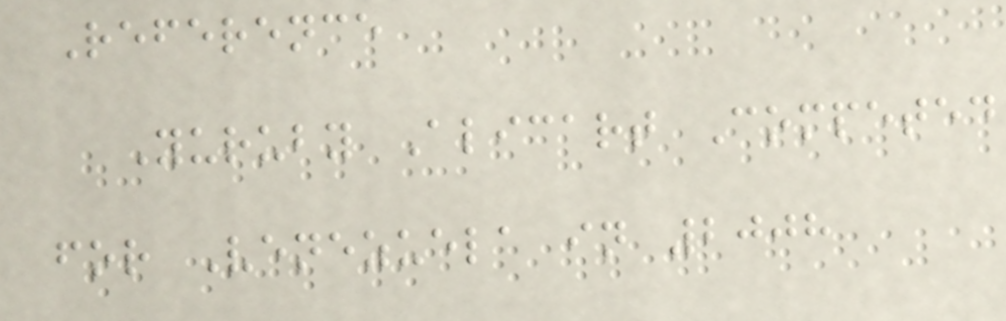Reference
Yuruby Alicart Competed
for Venezuela in 2008
